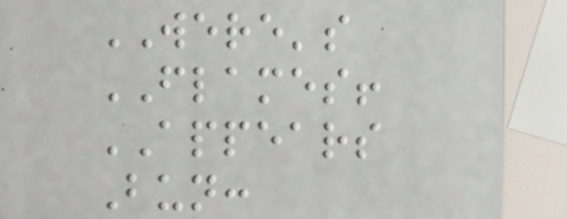WERE's
FLAMES!
APPEARS
Bun:
